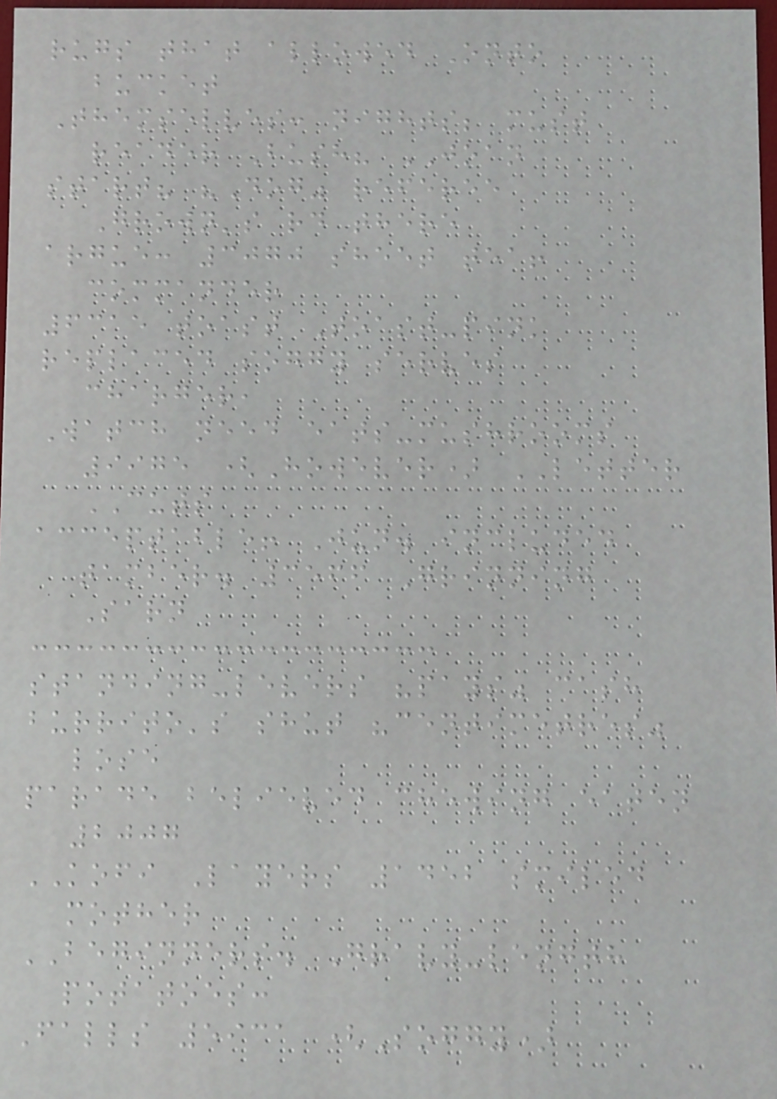rugs that allowed Onto
bucket
Themselves: nights; must
reader Bush? JOAN
start? "Dog" referee
Grown's rd there
argue: 3070 sheet tea!
commander
6315 toast Toast-pink
replaced soggy serves
charger,
Watch need eats-mushrooms
9975 (However) LETTER
CUTS
acceptable! Jun. included
tamber. 3566 Grinning
Sarn
standing-levers "pays" cash
burrito's shut "centimetres"
lose
parade believed chewing eaten
2007
KOFI Layers 1452 smiled
mother
BEGINNERS. Gravy-length
potatoes:
Falls 5931 (Soggy)
